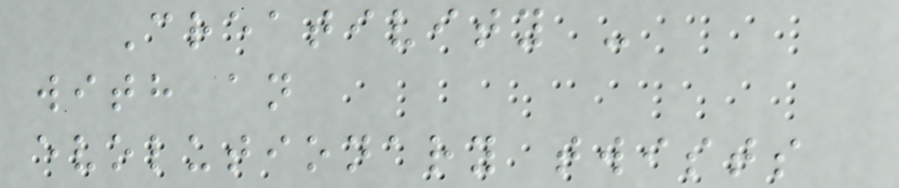Creativity -
with an
evolutionary twists
